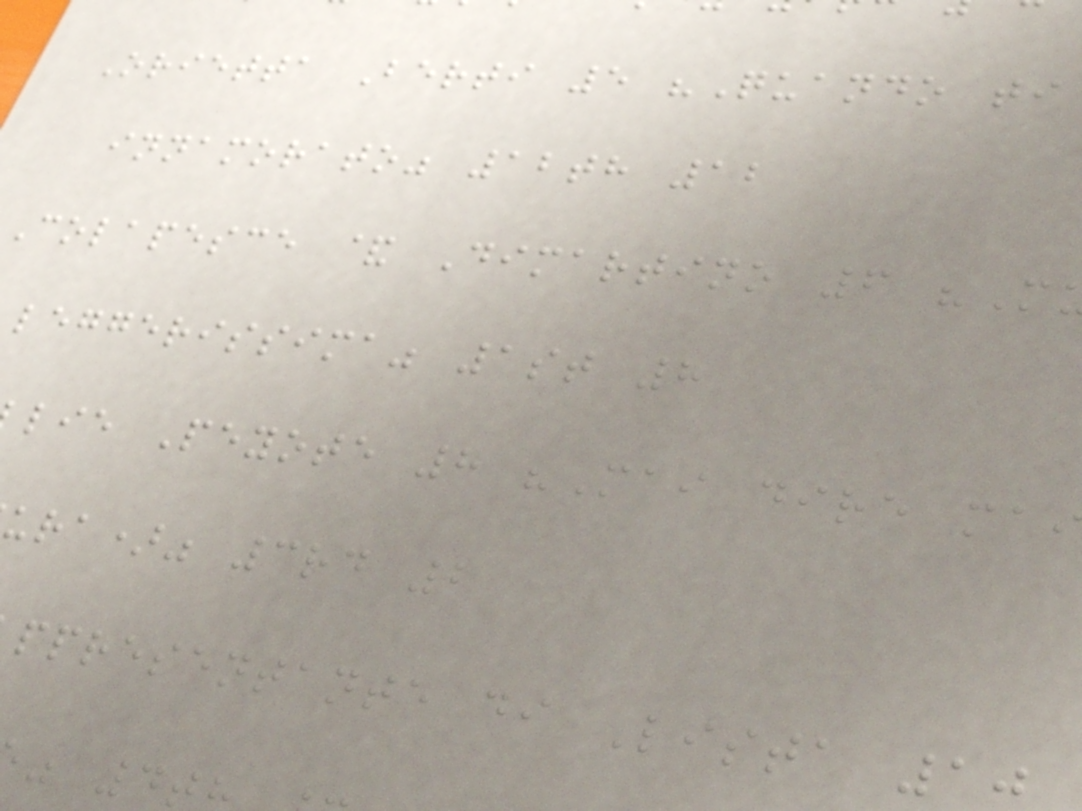Orietta Berti 5 "Quando ti
innamorato" 12th 12
Colapesce & Dimartino 6 "M
leggerissima" 1st 8
lie Peyote 8 "Mai dire ma
ura)" 3rd 2
ppresentante di Lista 1
